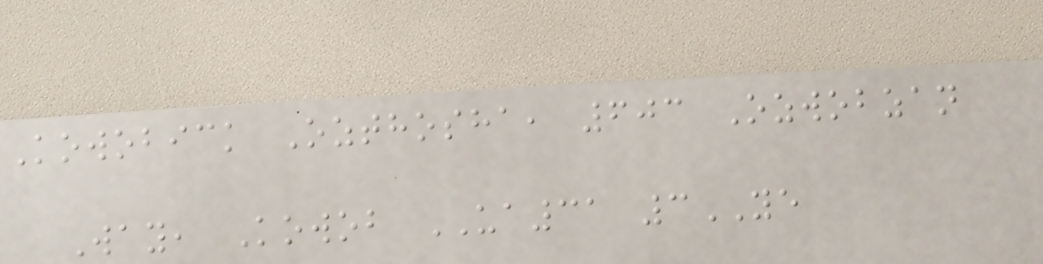Kowobick Ozthosha, 603 Ozwobzan
Way, Kowob UA31 3YE
